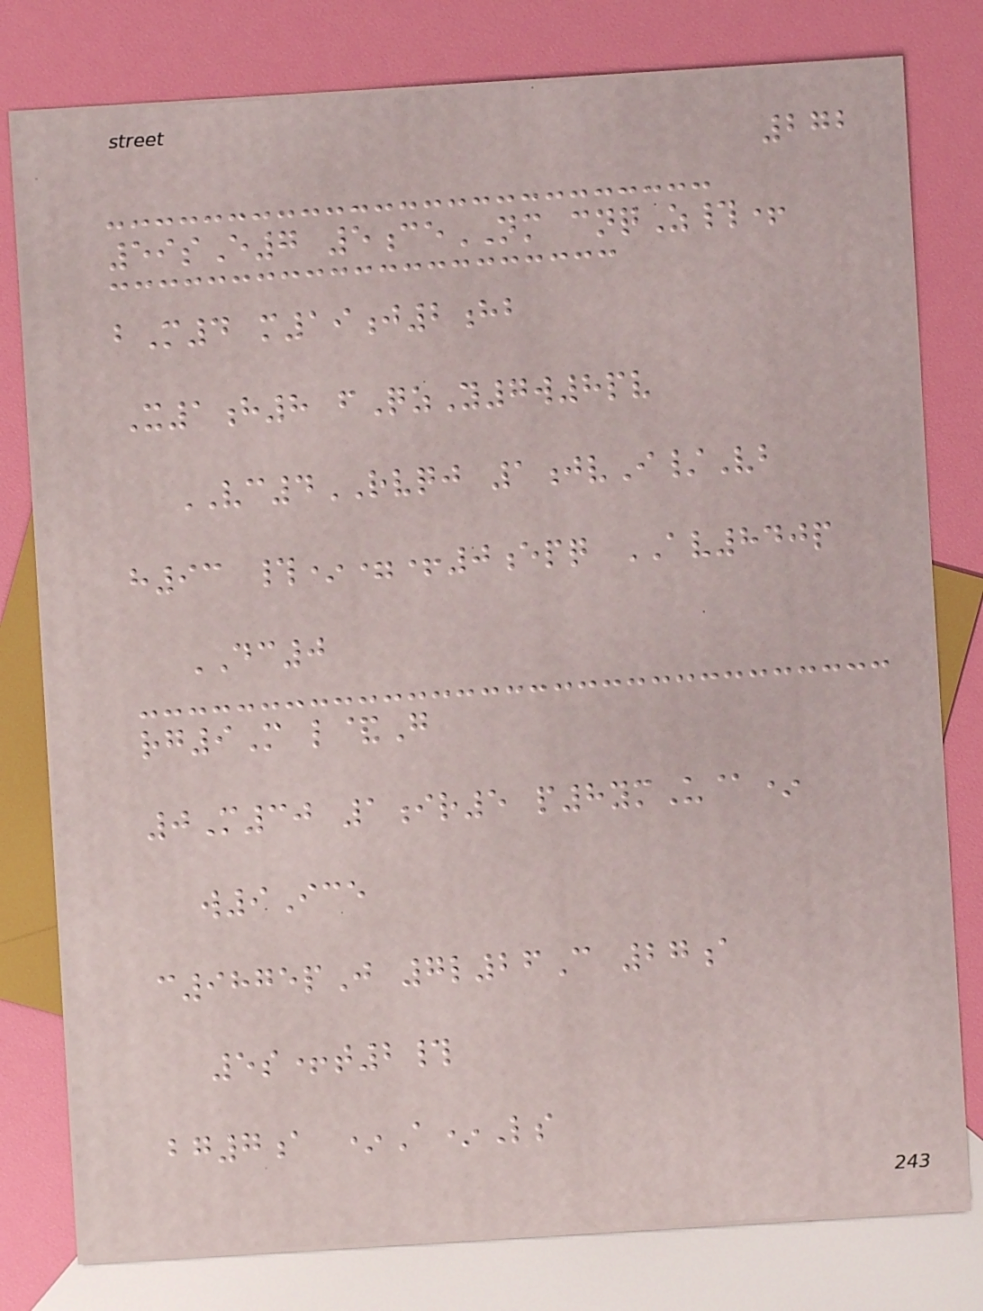272
59sE7 5ceNM cnqZ#+
bM4 m19j2hb
X1h8 fQzY7w8pv
VC4RVQJ 1jvI/Vb
h93 #*=+0epq AV840p
DC0
rg9M l&G
0M30 1ir5 p8ymU@*
w9Ice
c9875pJ 7l26C 27a
5s+t2#
bg7a *A*Ls
